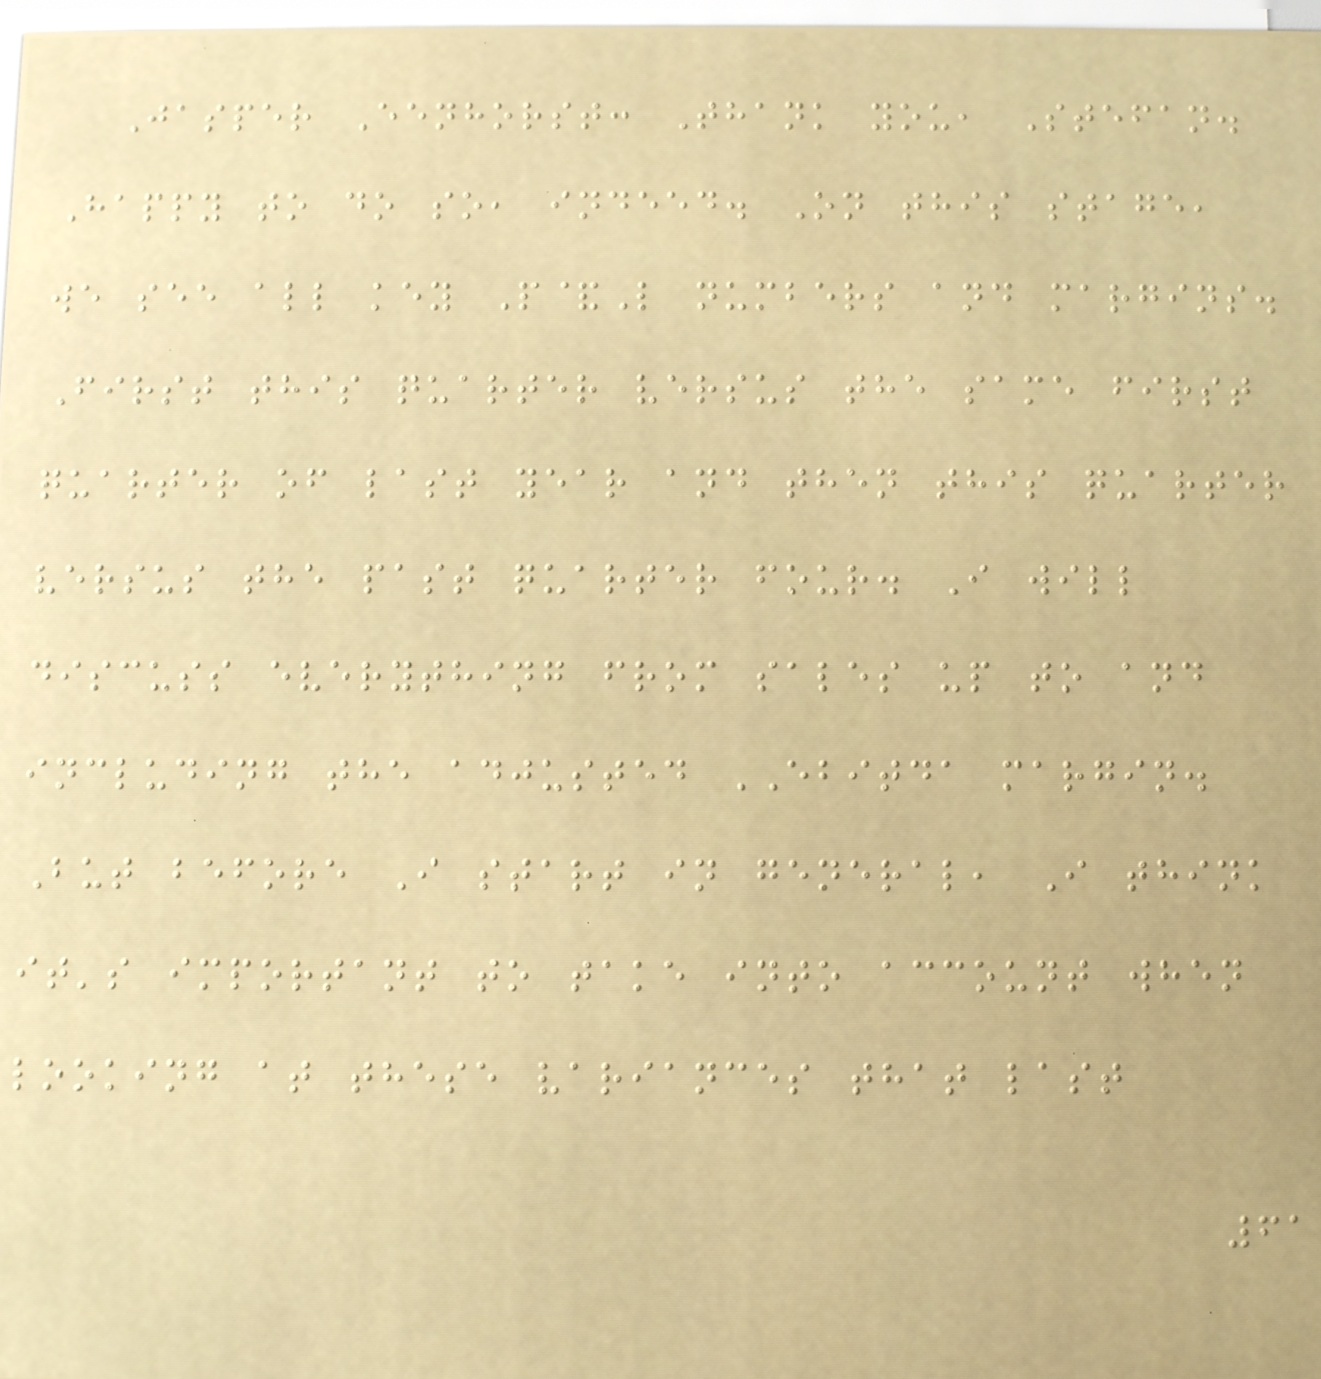Jasper Eenhorst: Thank you, Stefan.
Happy to do so, indeed. On this stage,
we see all key P&L numbers and margins.
First this quarter versus the same first
quarter of last year and then this quarter
versus the past quarter four. I will
discuss everything from sales up to and
including the adjusted EBITDA margin.
But before I start in general, I think
it's important to take into account when
looking at these variances that last
61
